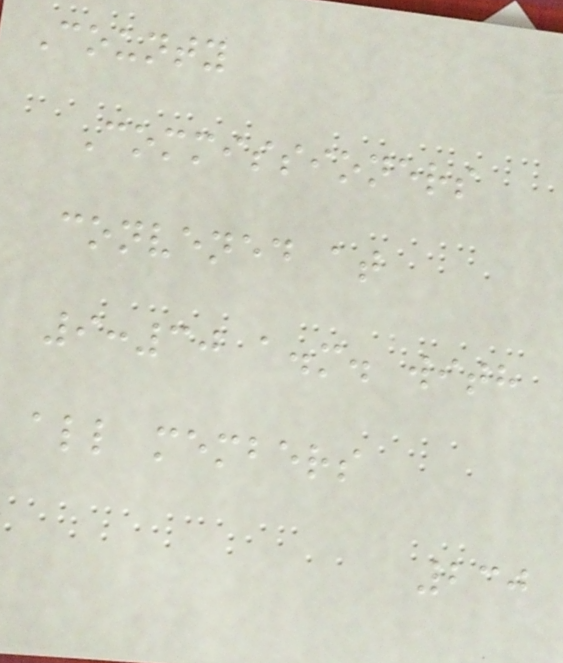County
Commissioners
convened at
9:30 a.m. with
all members
230
